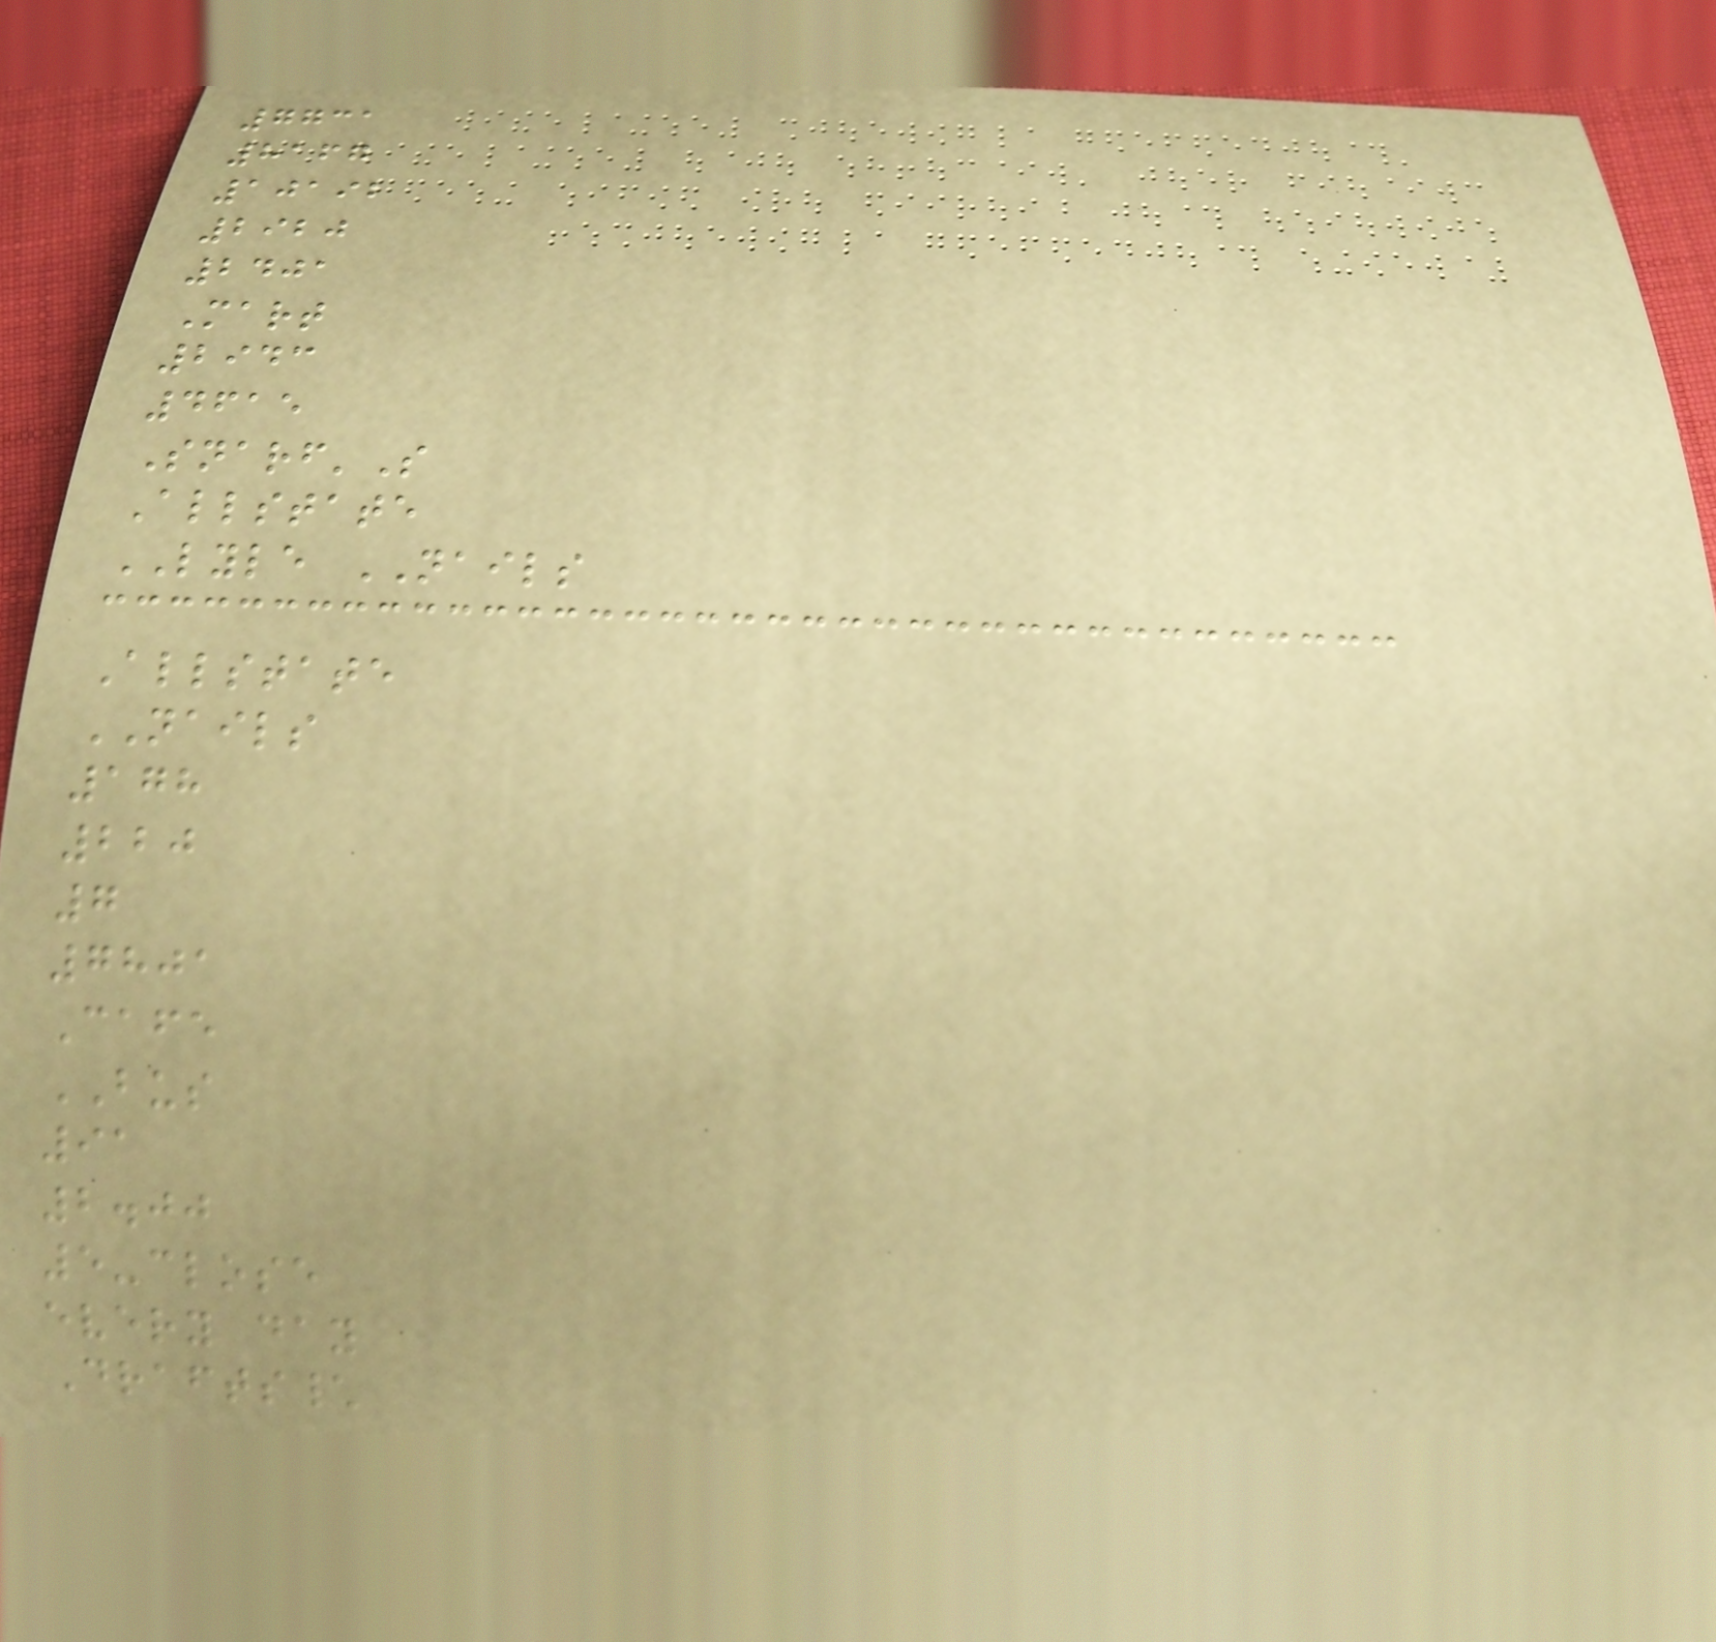7731
8167
10192
2920
2401
Mart
2943
4615
Snarf'S
Allstate
LYLE NAILS
Allstate
NAILS
178
220
7
7801
Cafe
BUS
91
2.00
5-close
every day
Drafts\
